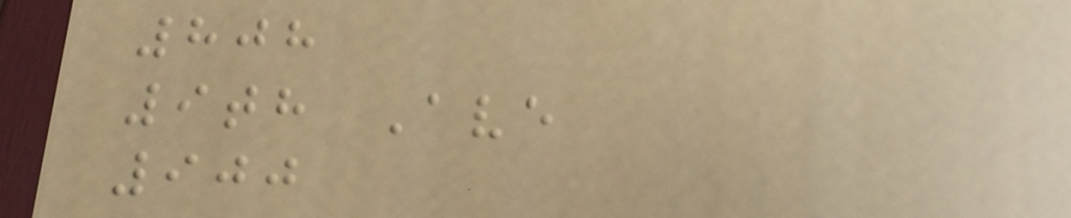808
9th Ave
900
